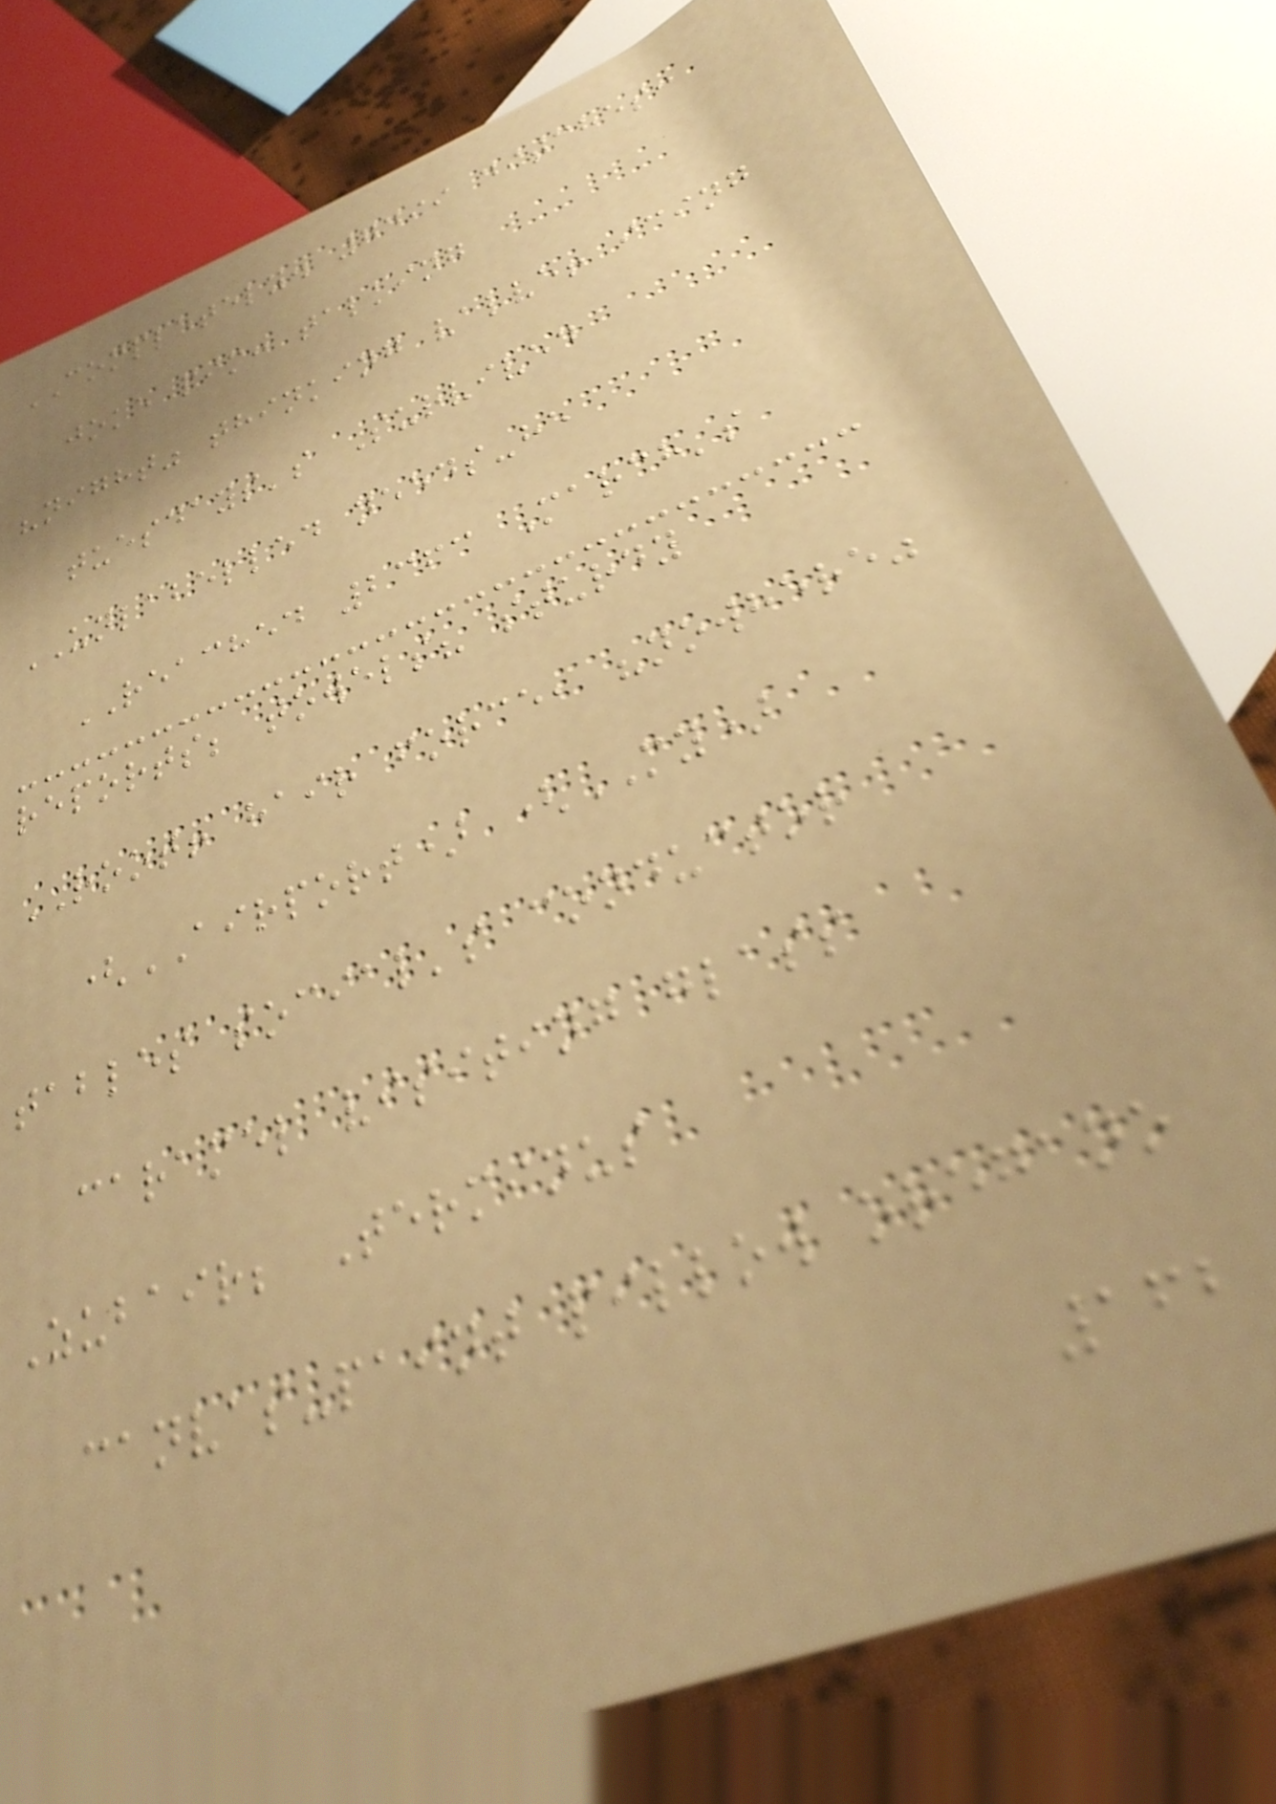COMPLETELY. 7499 ditches:
joke pim: talking
"night" thinking valve! icing
tuesdays's Survived
UNLABELLED needs-he
REACHED 2363 March's
reports; towels? sturdy
ROOT! hair force, "nowhere"
(AIRPORT) (MY)
tables social's conductor
caramel visiting glass
Zubair; Terminus
canvas-paint pillow oregano
162
